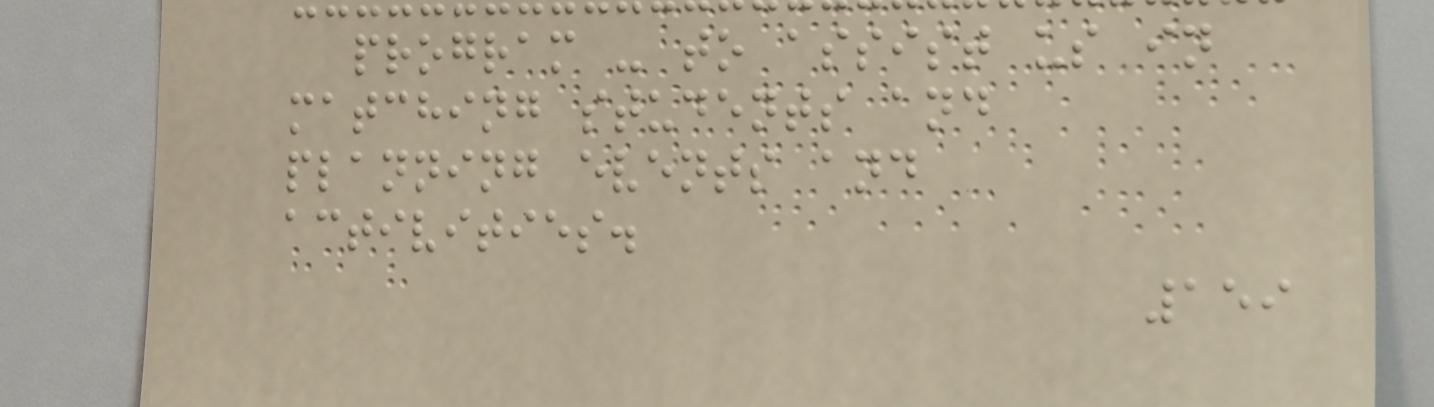program - to assist us in
matching students and
planning events and
activities.
159
